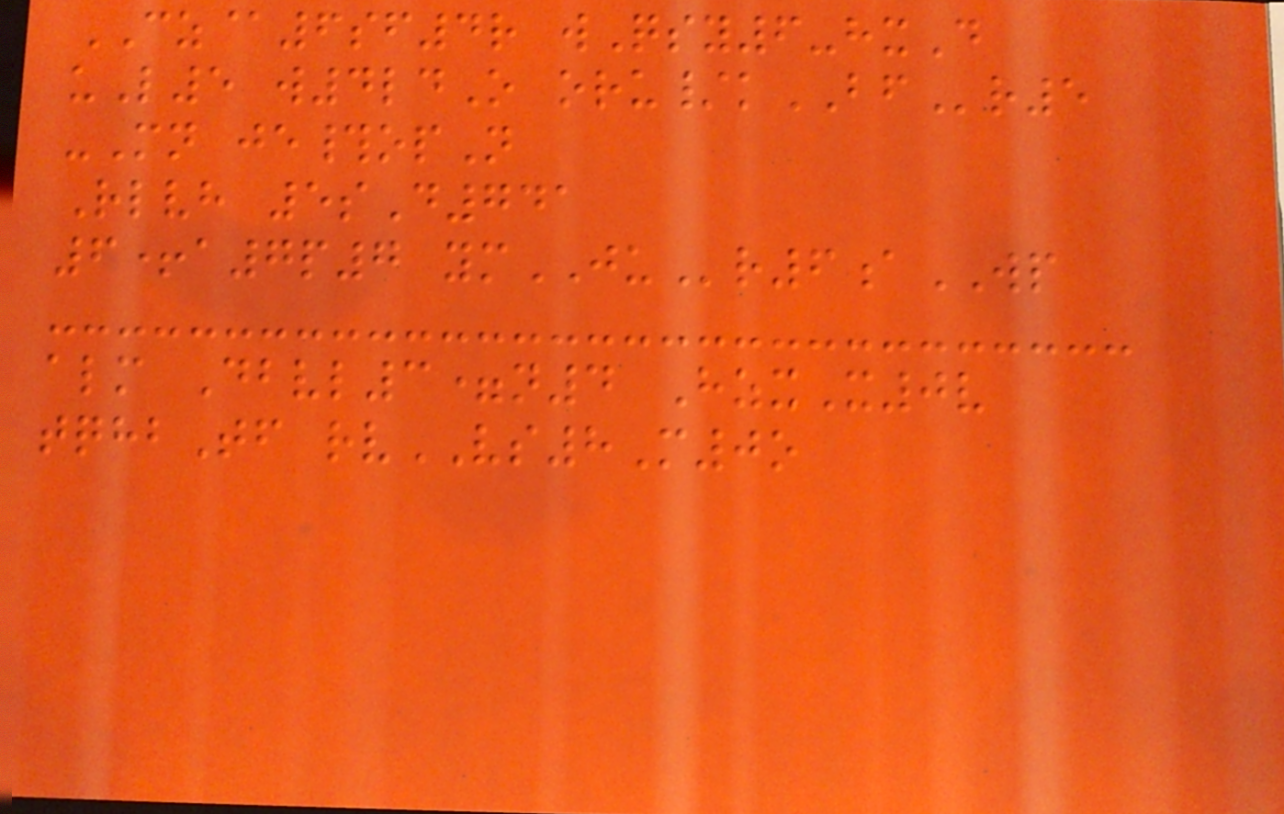CZ@6sf4r wQsy6-hxD
uL5 w4ldO oru/kBFr5
-Mn je#opN
Rlvh 5sD741
6+a7p7 ymJUr6aWP
alm Dbvl3=n4 HzxX0v
tqhbTf rvVS8M0o
